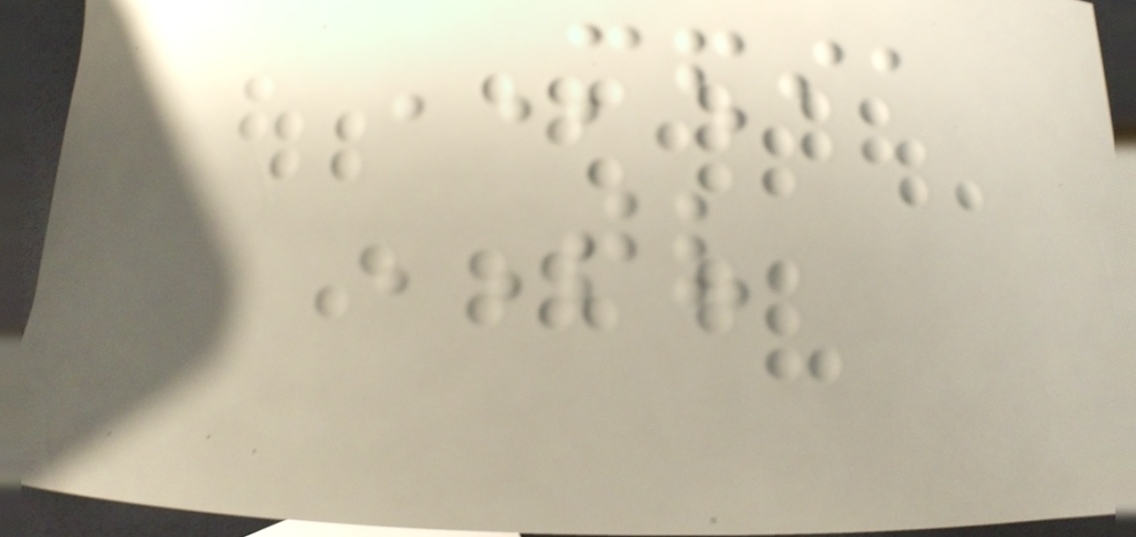MEDIA
TV
